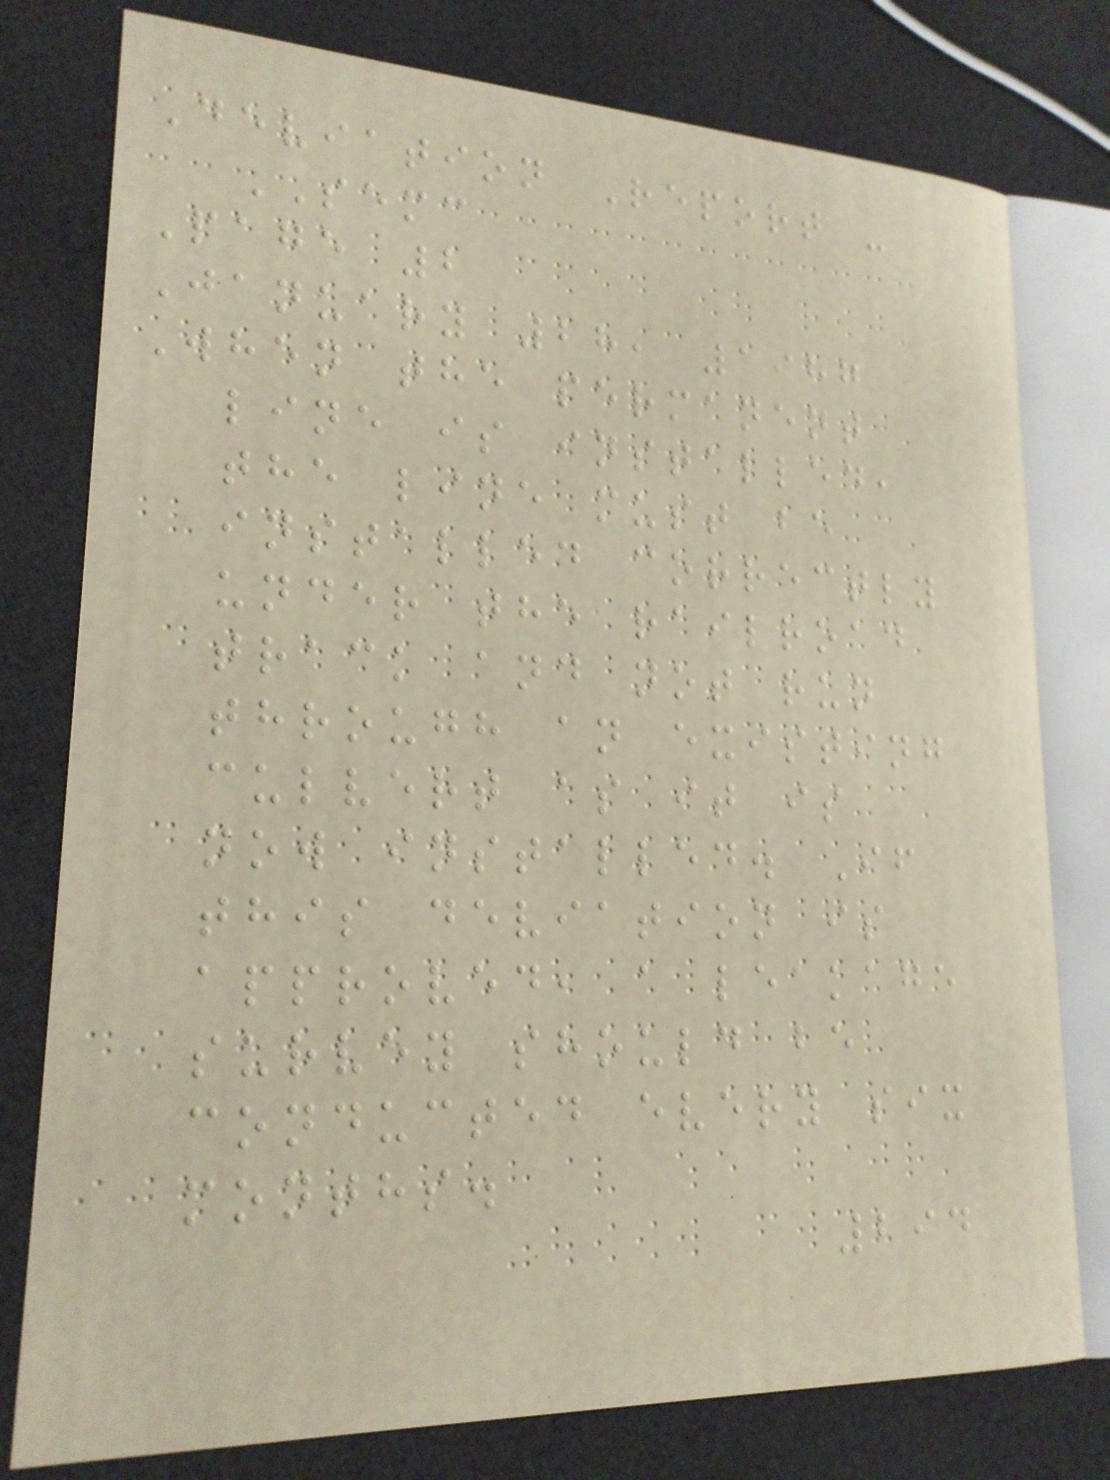Deviation Report -
SEMC
Page 2
January 28, 1987
When the permanent
line is installed,
the line must be
installed correctly
under the railroad
track and not run
through an existing
culvert as it is
now installed. If
this deviation is
approved, a leakage
survey should be
conducted every six
months.
294
